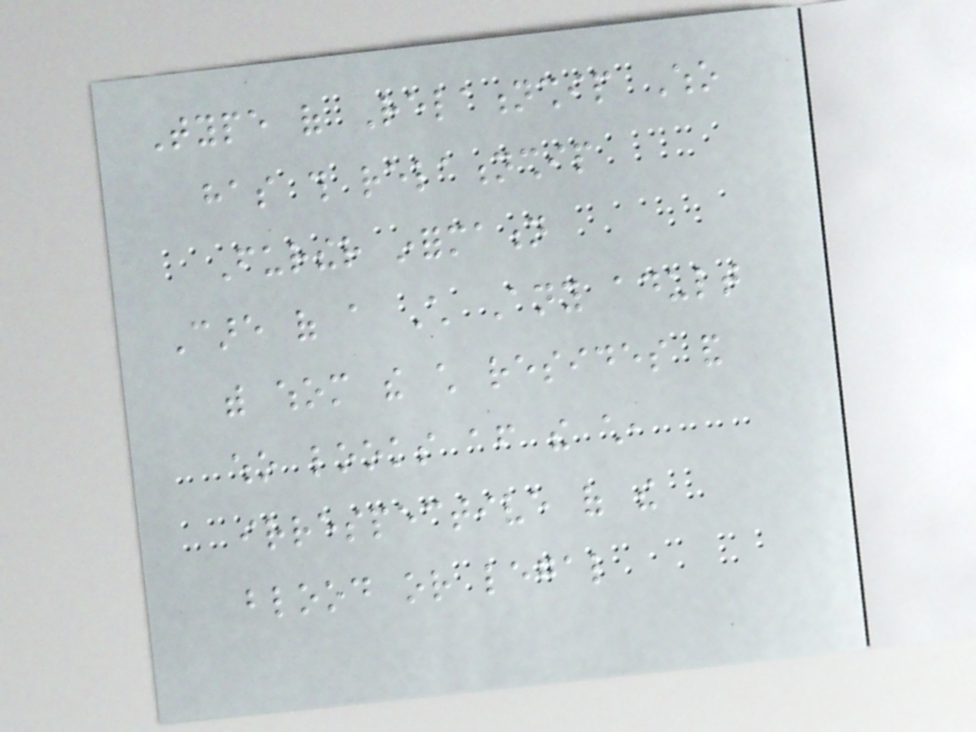Type of Relationship Who
has this relationship
Further information
Care of a Child Any adult
with whom the child resides and
who looks after the child,
irrespective of the
blood or legal
